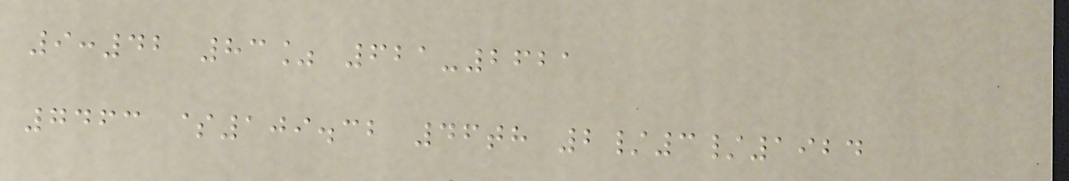9:42 83% 621-2621
7463 $109.32 46th 2/3/1924
